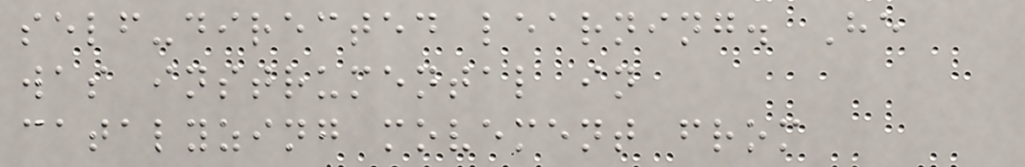self-directed learning. He
was instrumental in
catalyzing movement from
